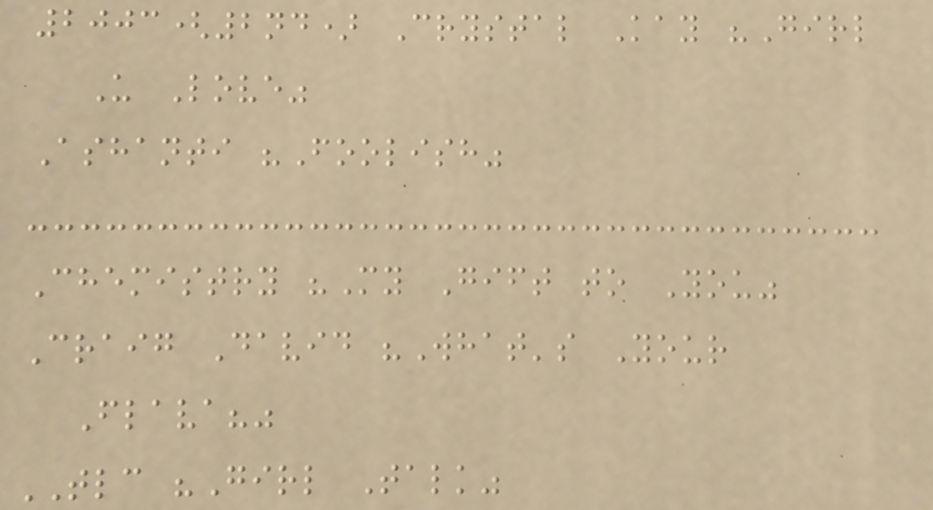2003(2nd) Crystal Kay "Girl
U Love"
Ashanti "Foolish"
Chemistry "My Gift to You"
Craig David "What's Your
Flava?"
TLC "Girl Talk"
